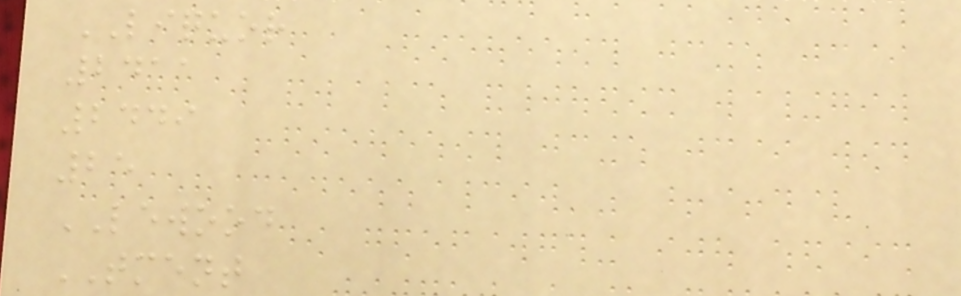LIQUOR
2411
2449
25
LEWOOD
TMENT
